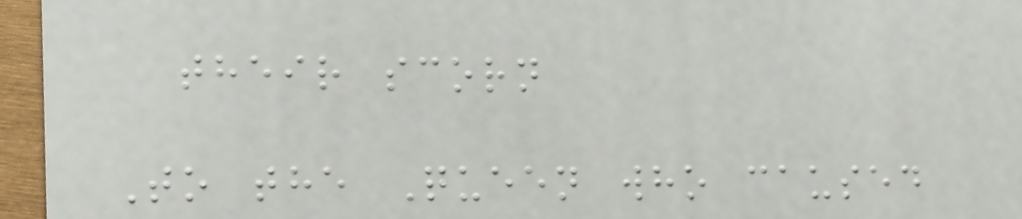their scorn
To the Queen who caused
